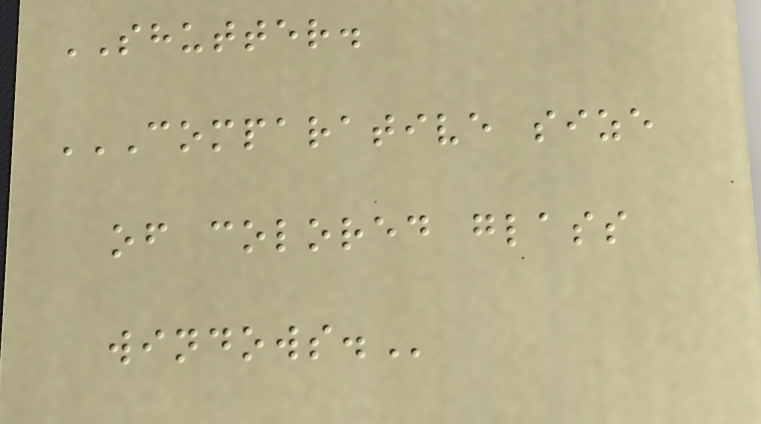SHUTTER.
COMPARATIVE SIZE
OF COLORED GLASS
WINDOWS.
